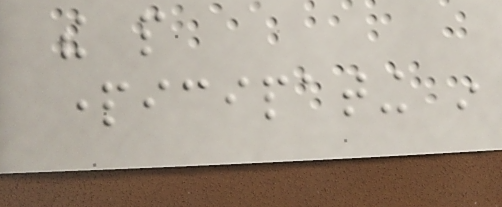the people
participating in
